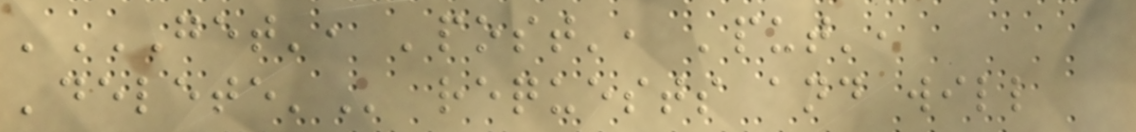'GET', 'POST', 'PUT',
'DELETE' requests and will
